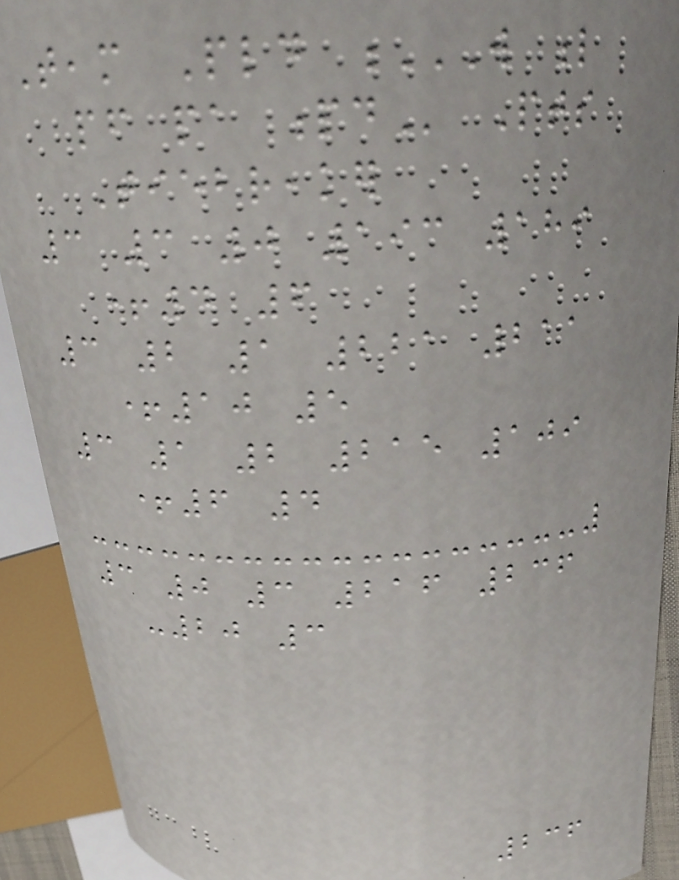Team Pld W L
PF PA PD Pts
Tiebreaker
3 3 0 193 189
+4 6
3 2 1 221 211
+10 5
3 1 2 215 109
+6 4
3 0 3 216 236
-20 3
236
